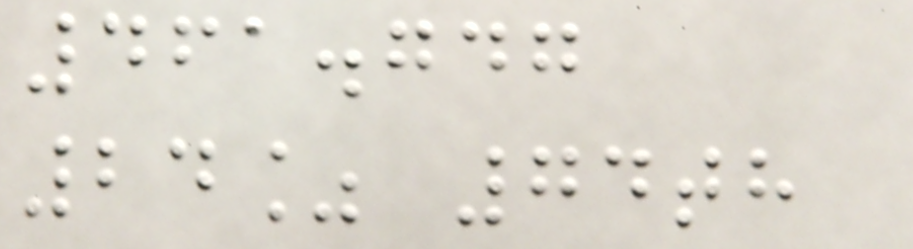461.747
24% 74th
